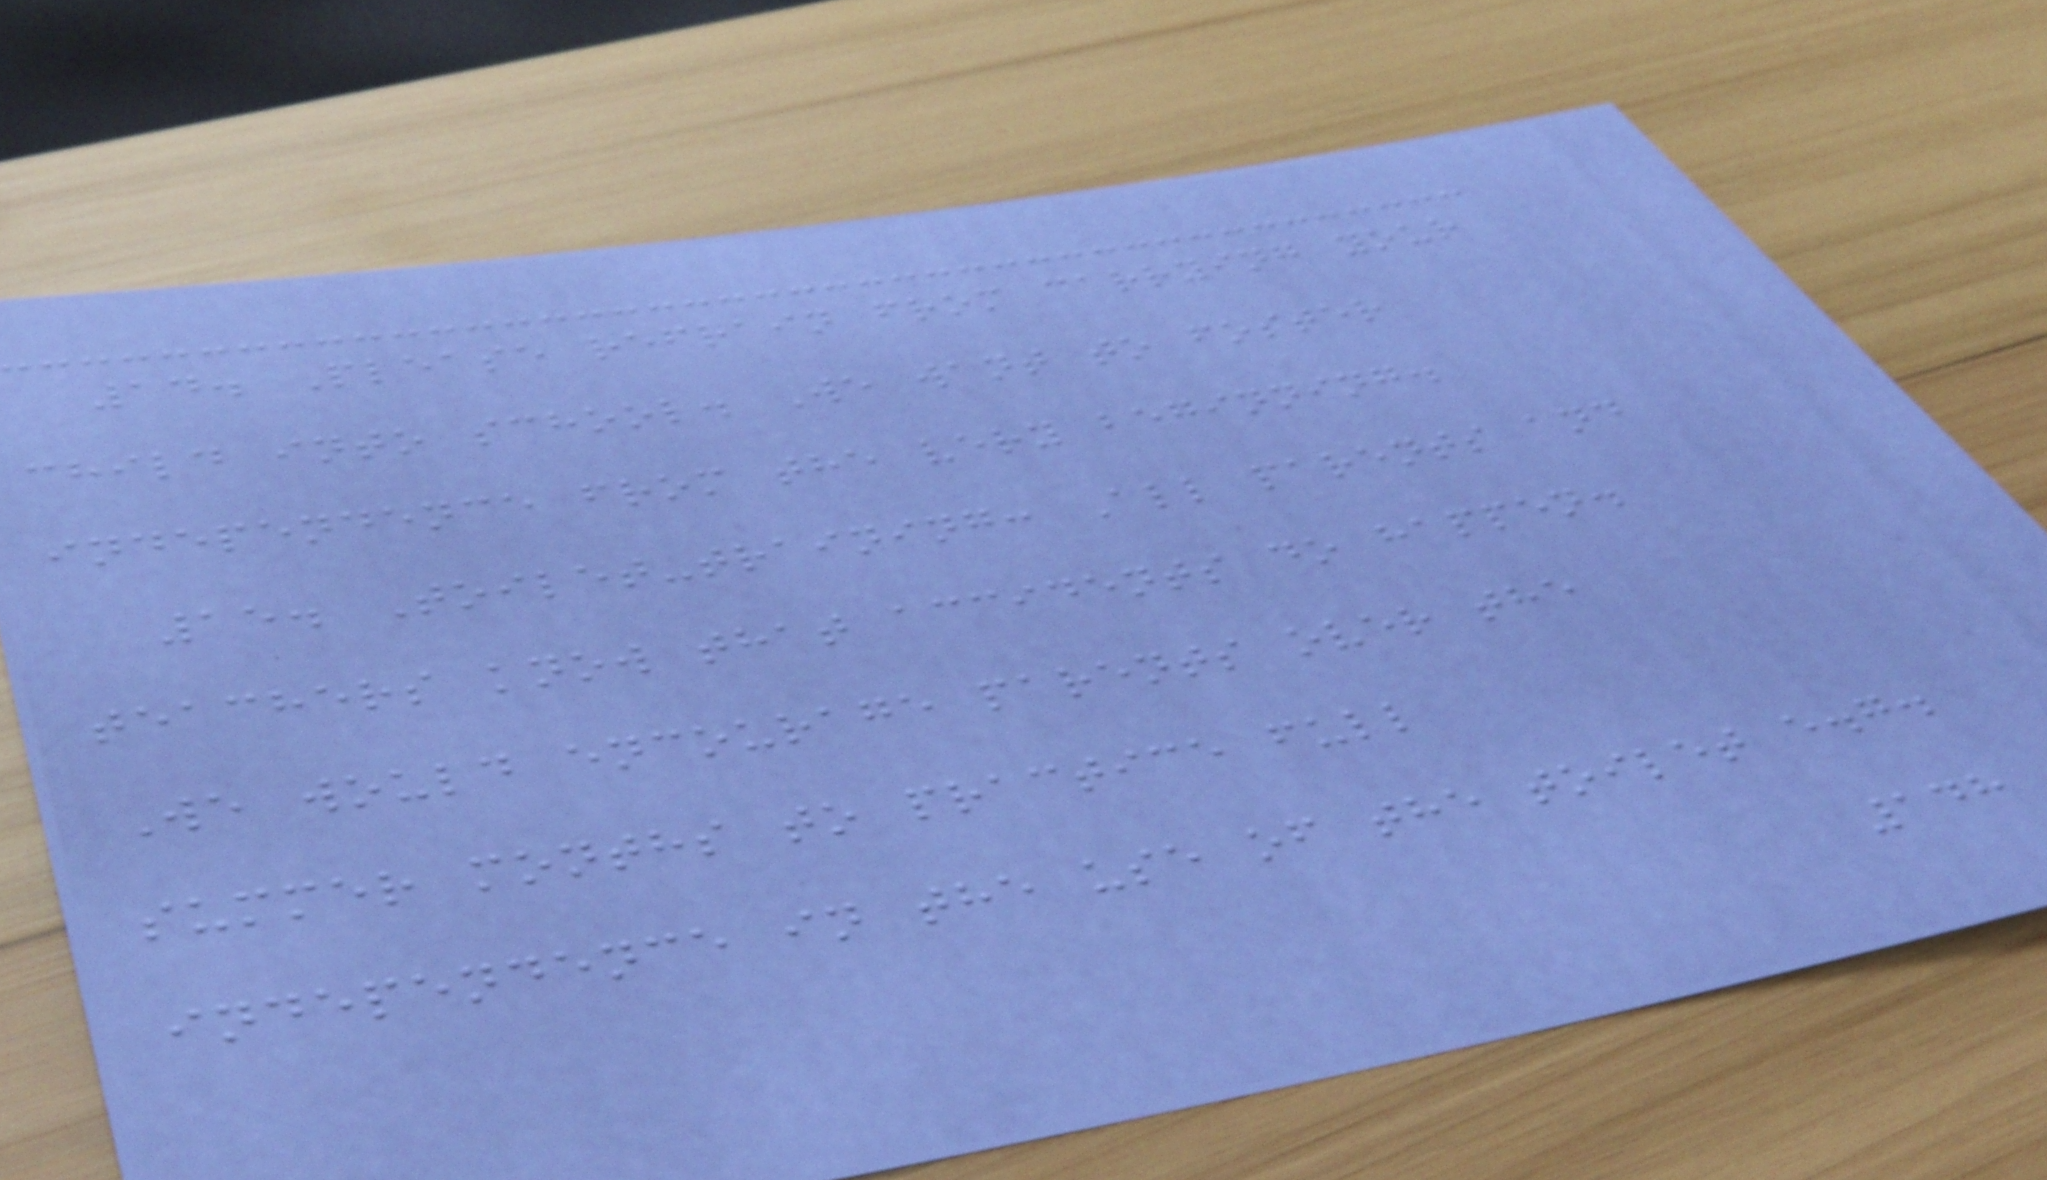14. Please refrain from carrying your
child into school. We want to foster
independence from the very beginning.
15. Toilet-training: All parents and
teachers know that accidents do happen.
We would encourage parents over the
summer months to practice full
independence in the use of the toilet e.g.
148
